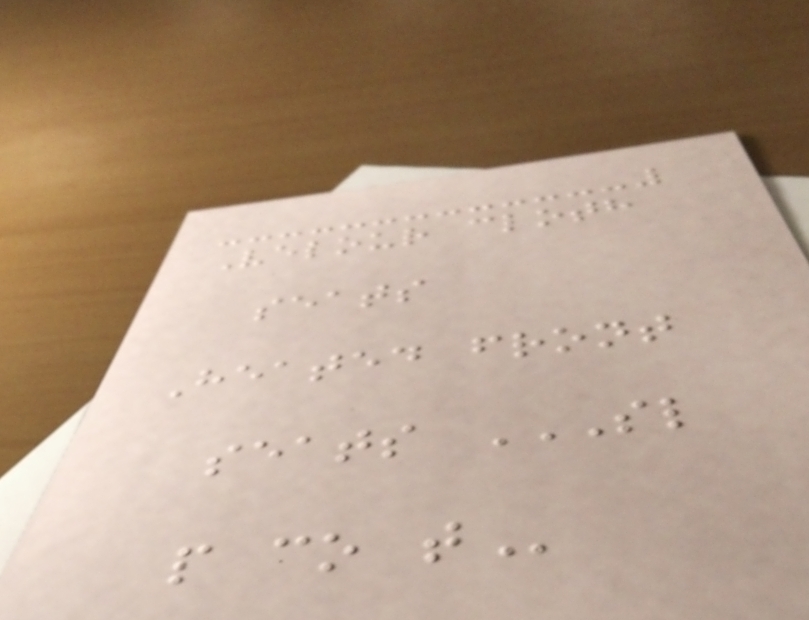Velour cloth
seats
Heated front
seats SL
P CO T
